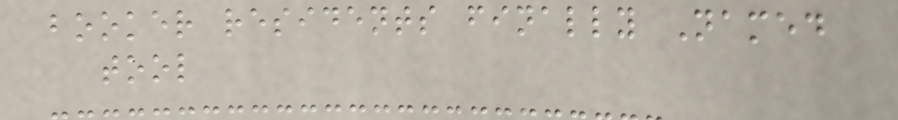booker residents finally Named
tool
